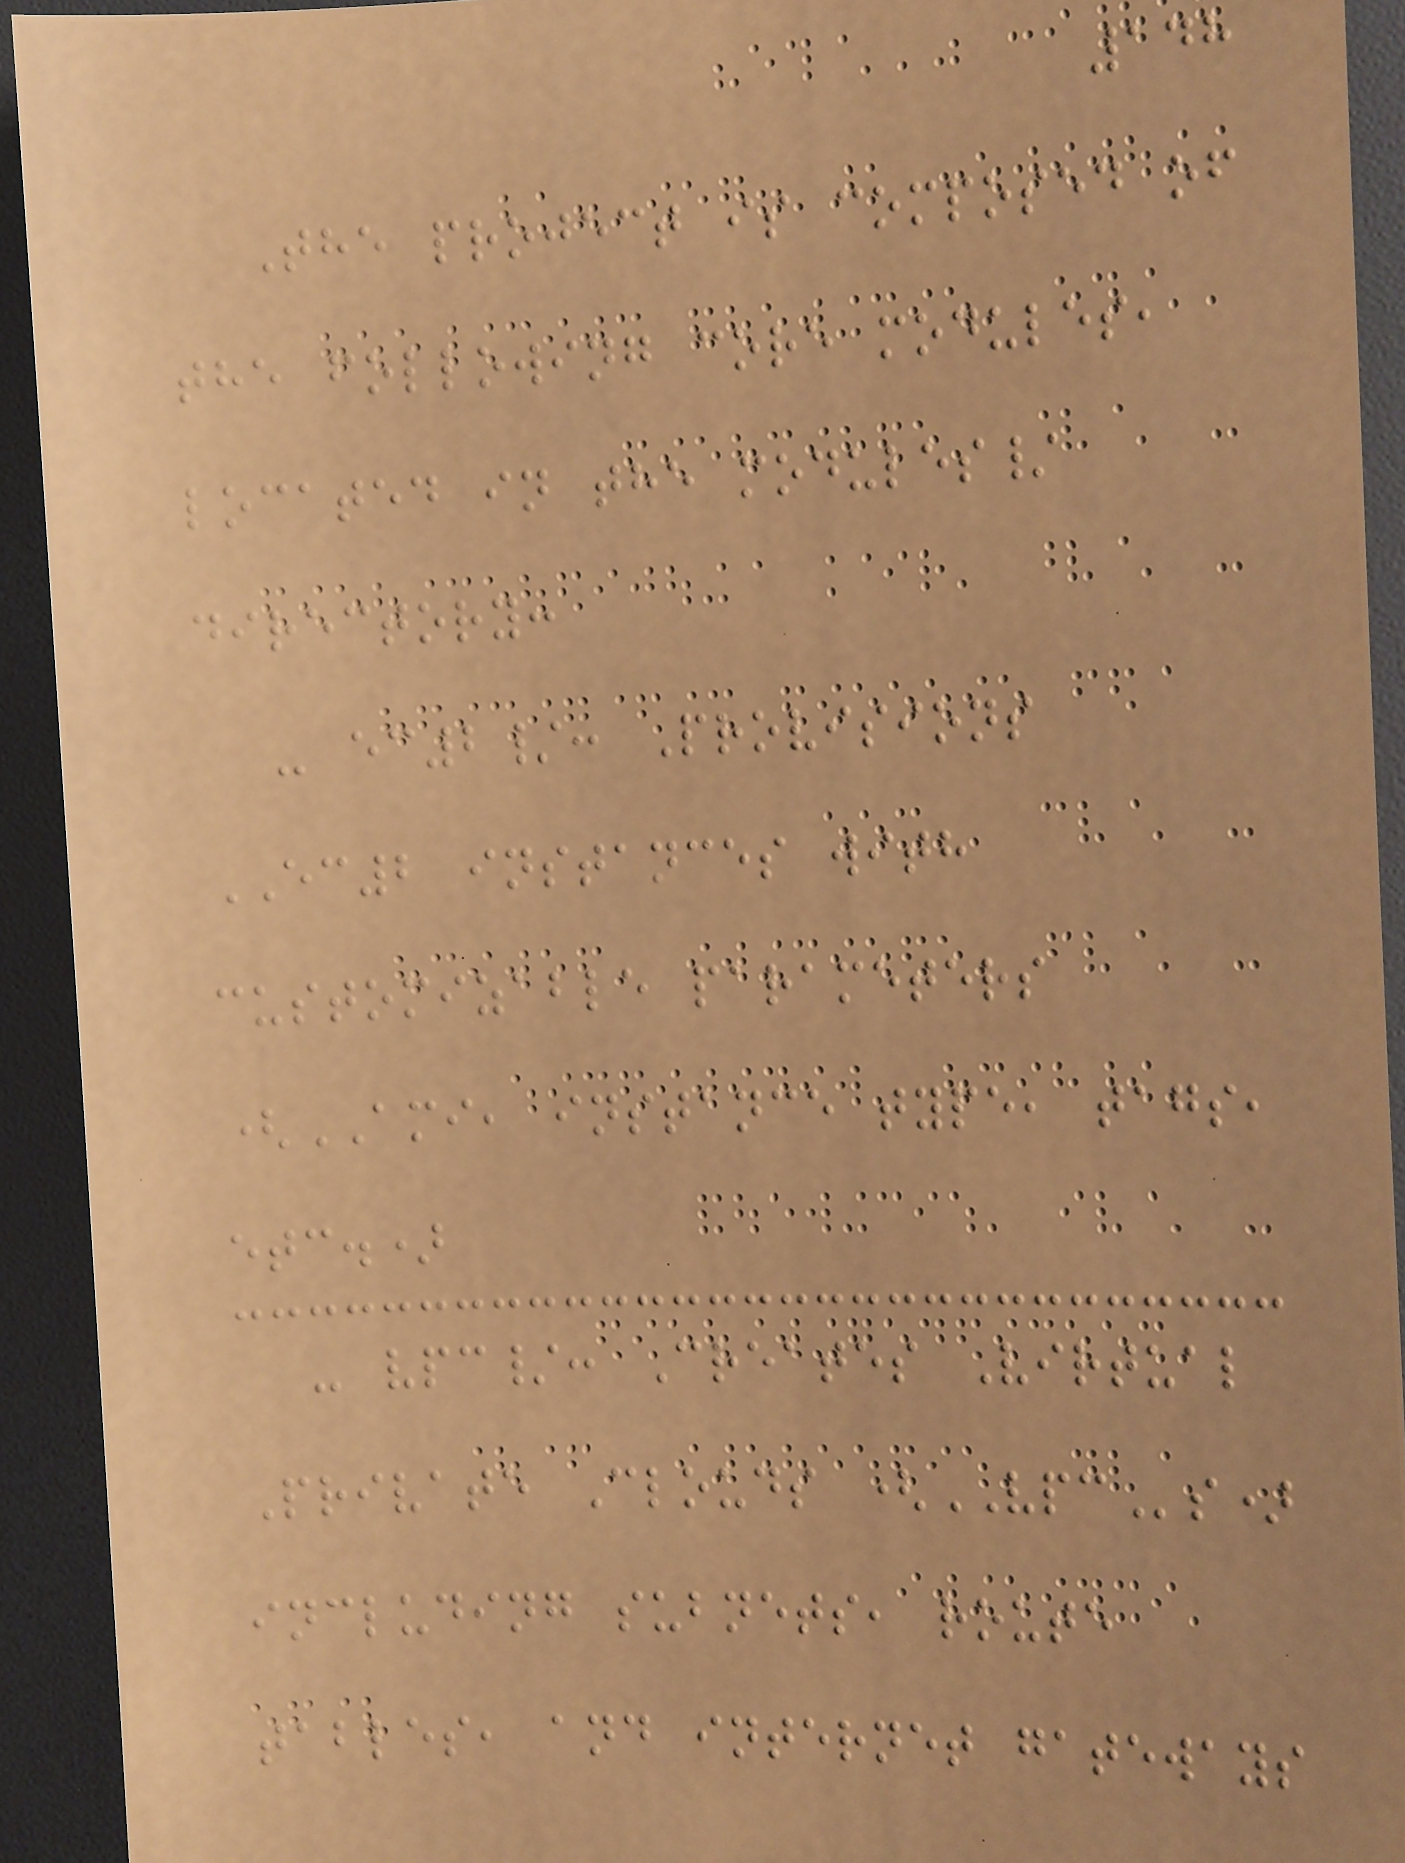148
The project is composed of
the following core modules,
located in the modules/
directory:
- ec2/: Provisions
EC2 instances with
customizable parameters
(AMI, instance type, tags,
etc.)
- vpc/: Creates Virtual
Private Clouds (VPCs)
including subnets, route
tables, and internet gateways
